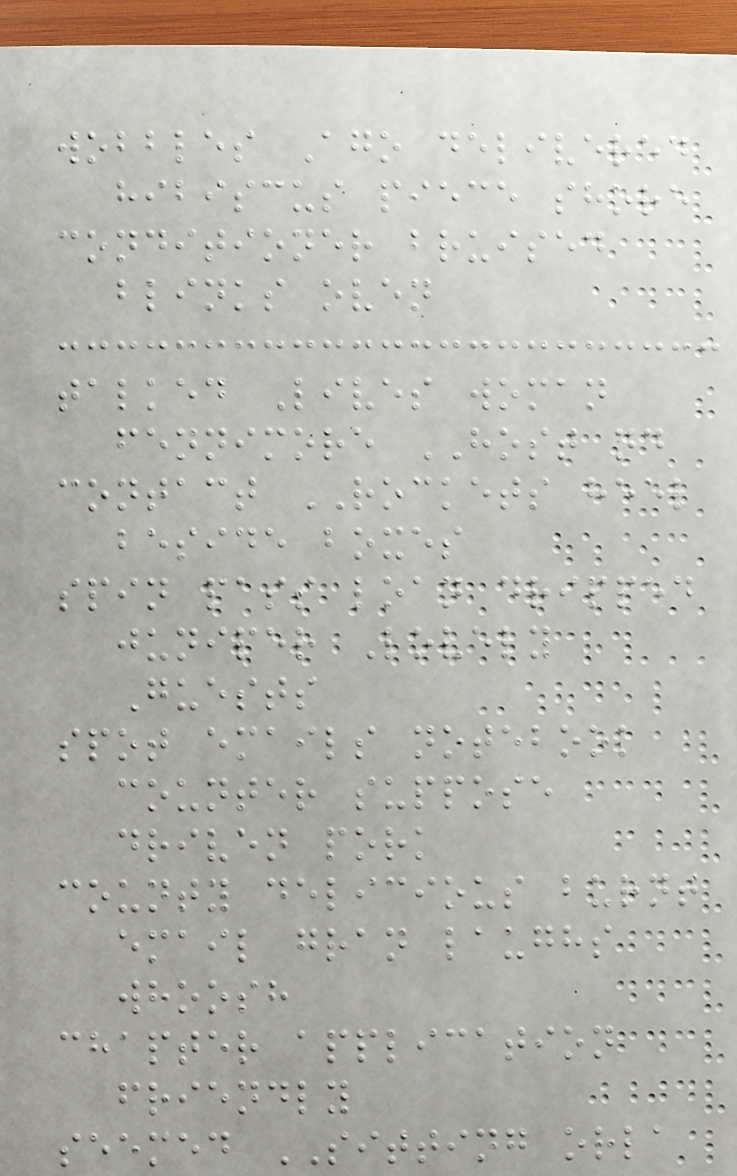wobbles Ago delivered
hibiscus piece shore
conditioner bruised
blinks oven
talked Lives woman
fennimore HOST nd
contact ROCKETS heel
beside boxes
spin pass loan dripped
juniper Lovely
Guests
spot emails notebook
counter suppose
driven pork
county delicious burnt
email gran laughs
whoosh
chapter application
friendly
seemed SITTING orla
